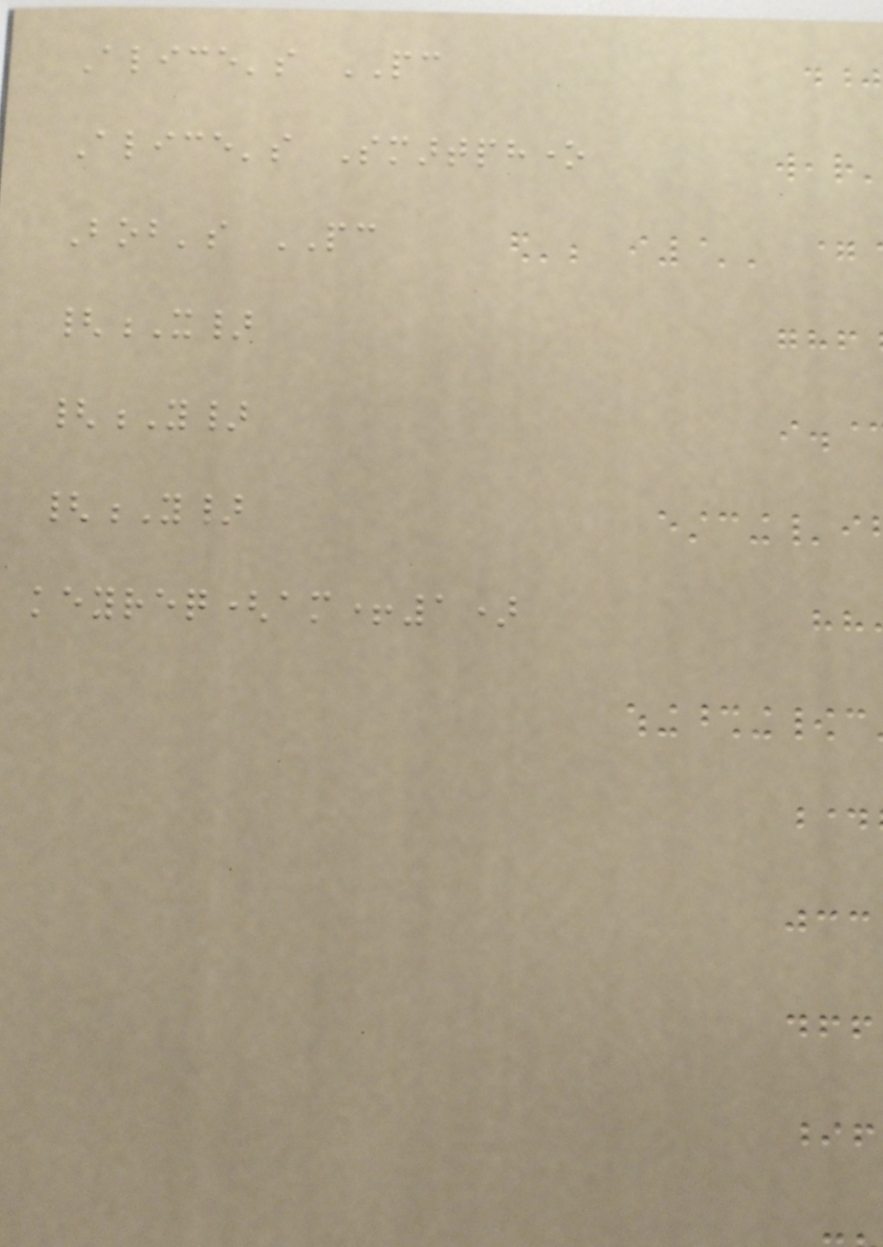Alice's PC
Alice's Smartphone
Bob's PC
{X}
{Y}
{Y}
keyreq(am+1)
